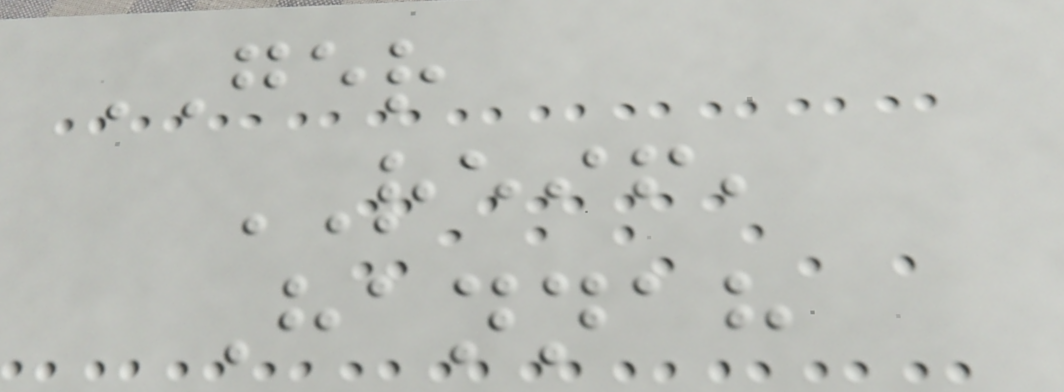GER
REIF,
Hannah
